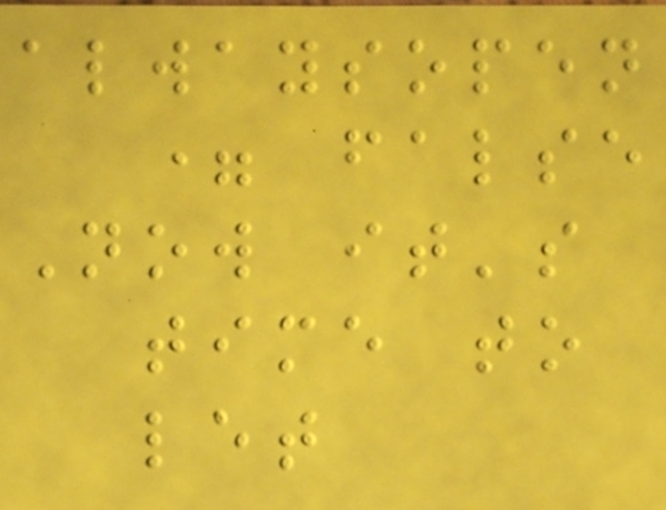alwaysopen
= false
Now it's
time to
let
